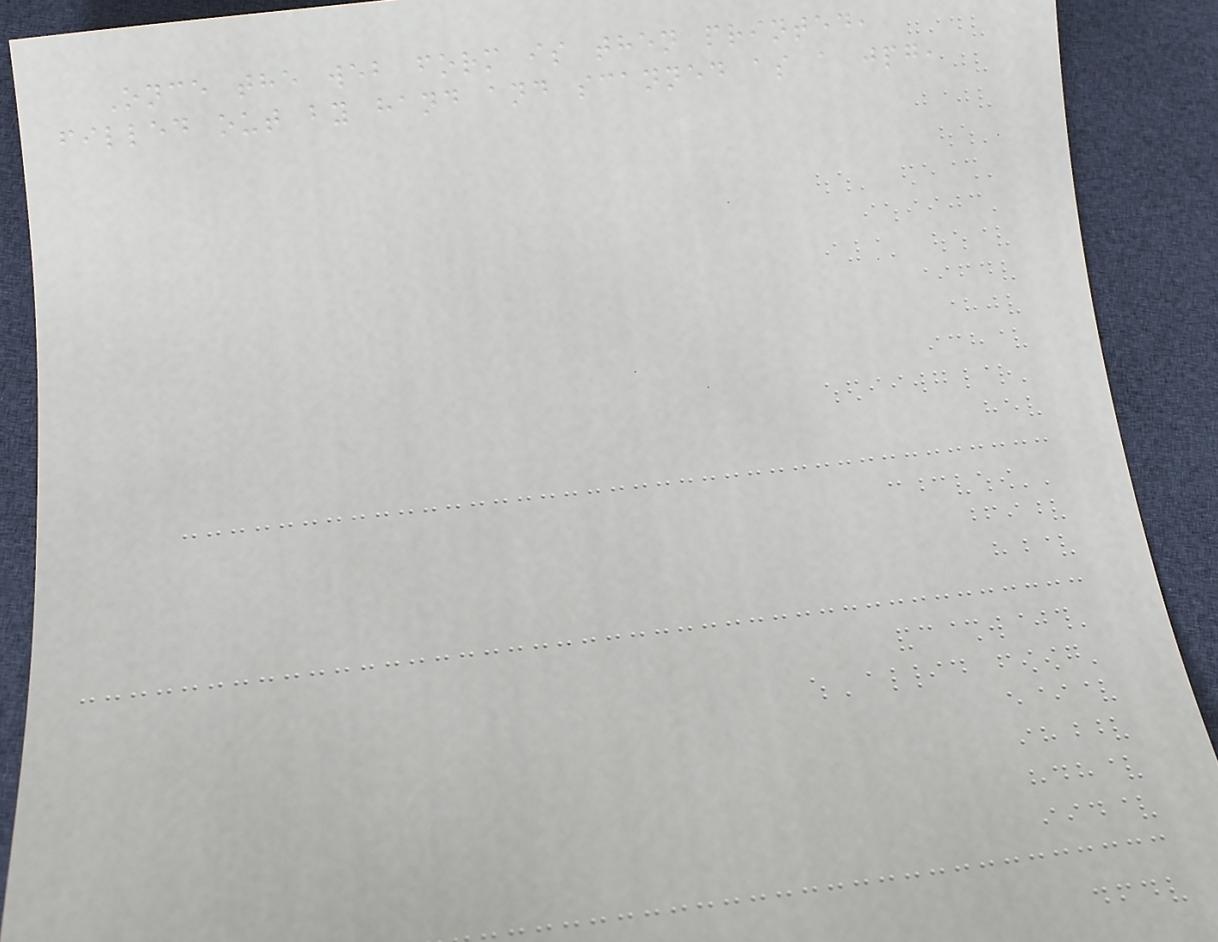Once the web form is then printed,
filled out by hand and scanned as a jpg,
